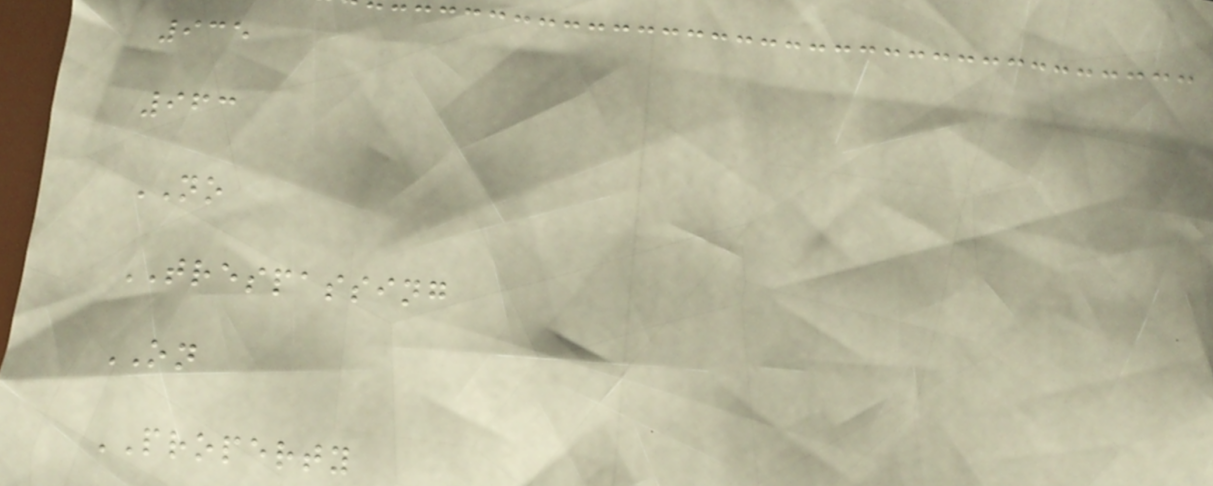935
963
NO
TRESPASSING
ON
PROPERTY
